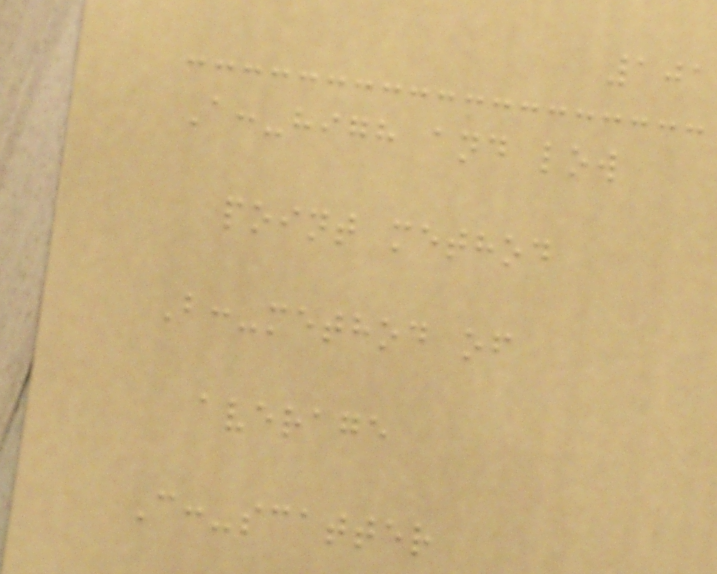101
A:-high and low
point method
B:-method of
average
C:-scatter
